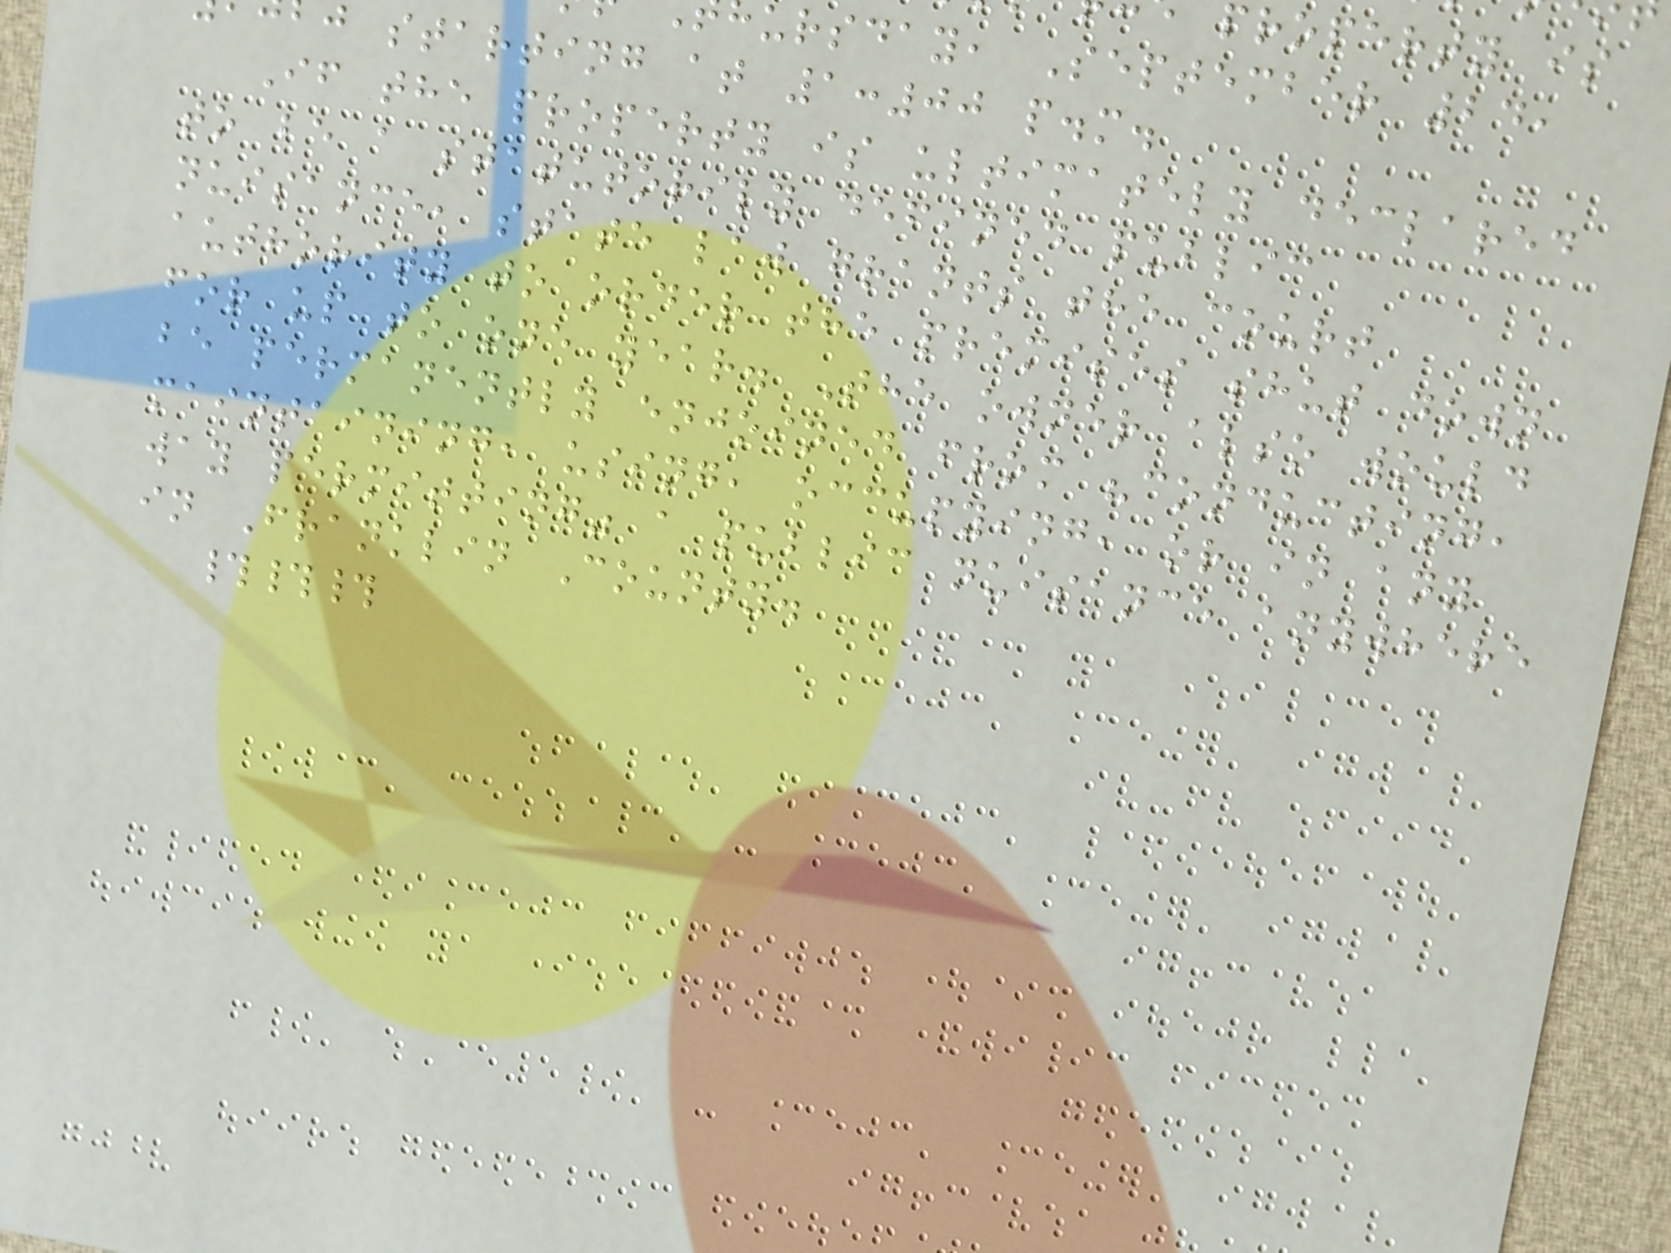property is
ursday, September 24,
j starting at 1:00 p.m.
If the property is ultimately declared
to be a statutorily defined public
nuisance, state law grants the court
authority to order the premises shut down
for up to one year. The owner also would
be permanently enjoined from "conducting,
maintaining, using, occupying, or in any
way permitting" a public nuisance anywhere
in Franklin County.
###
